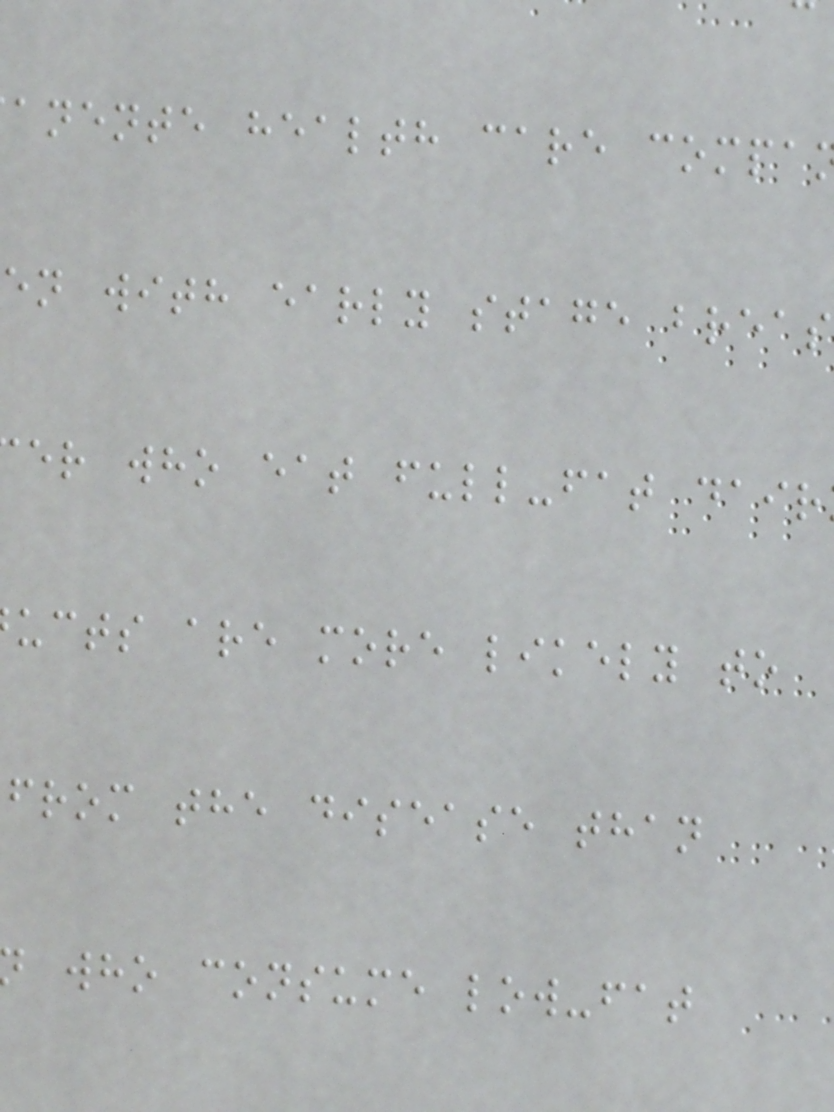anente health care compa
en with early stage breas
er who eat full-fat dair
ucts are more likely to
from the disease than
who consume low-fat
